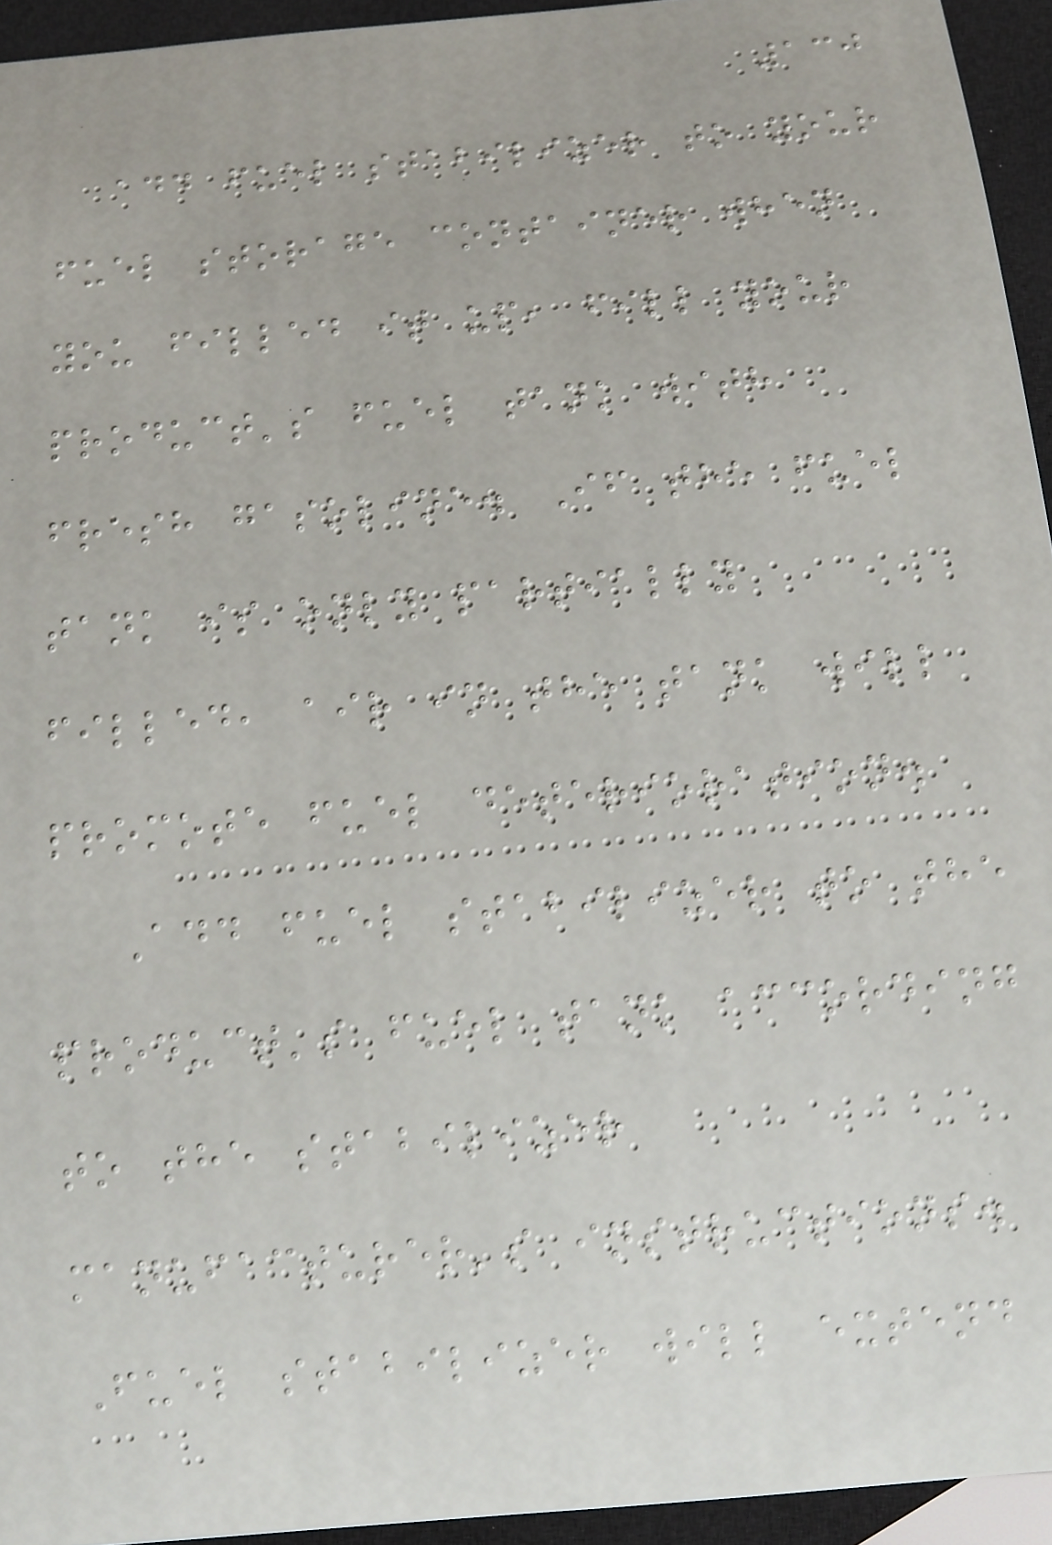130
add fuel stabilizer to your
fuel storage container when
you filled it up, fill your
product's fuel tank with
fresh gasoline. If the fuel
tank is only partially
filled, air in the tank will
promote fuel deterioration.
Add fuel stabilizer to the
product's fuel tank according
to the stabilizer
manufacturer's instructions.
Fuel stabilizer will extend
